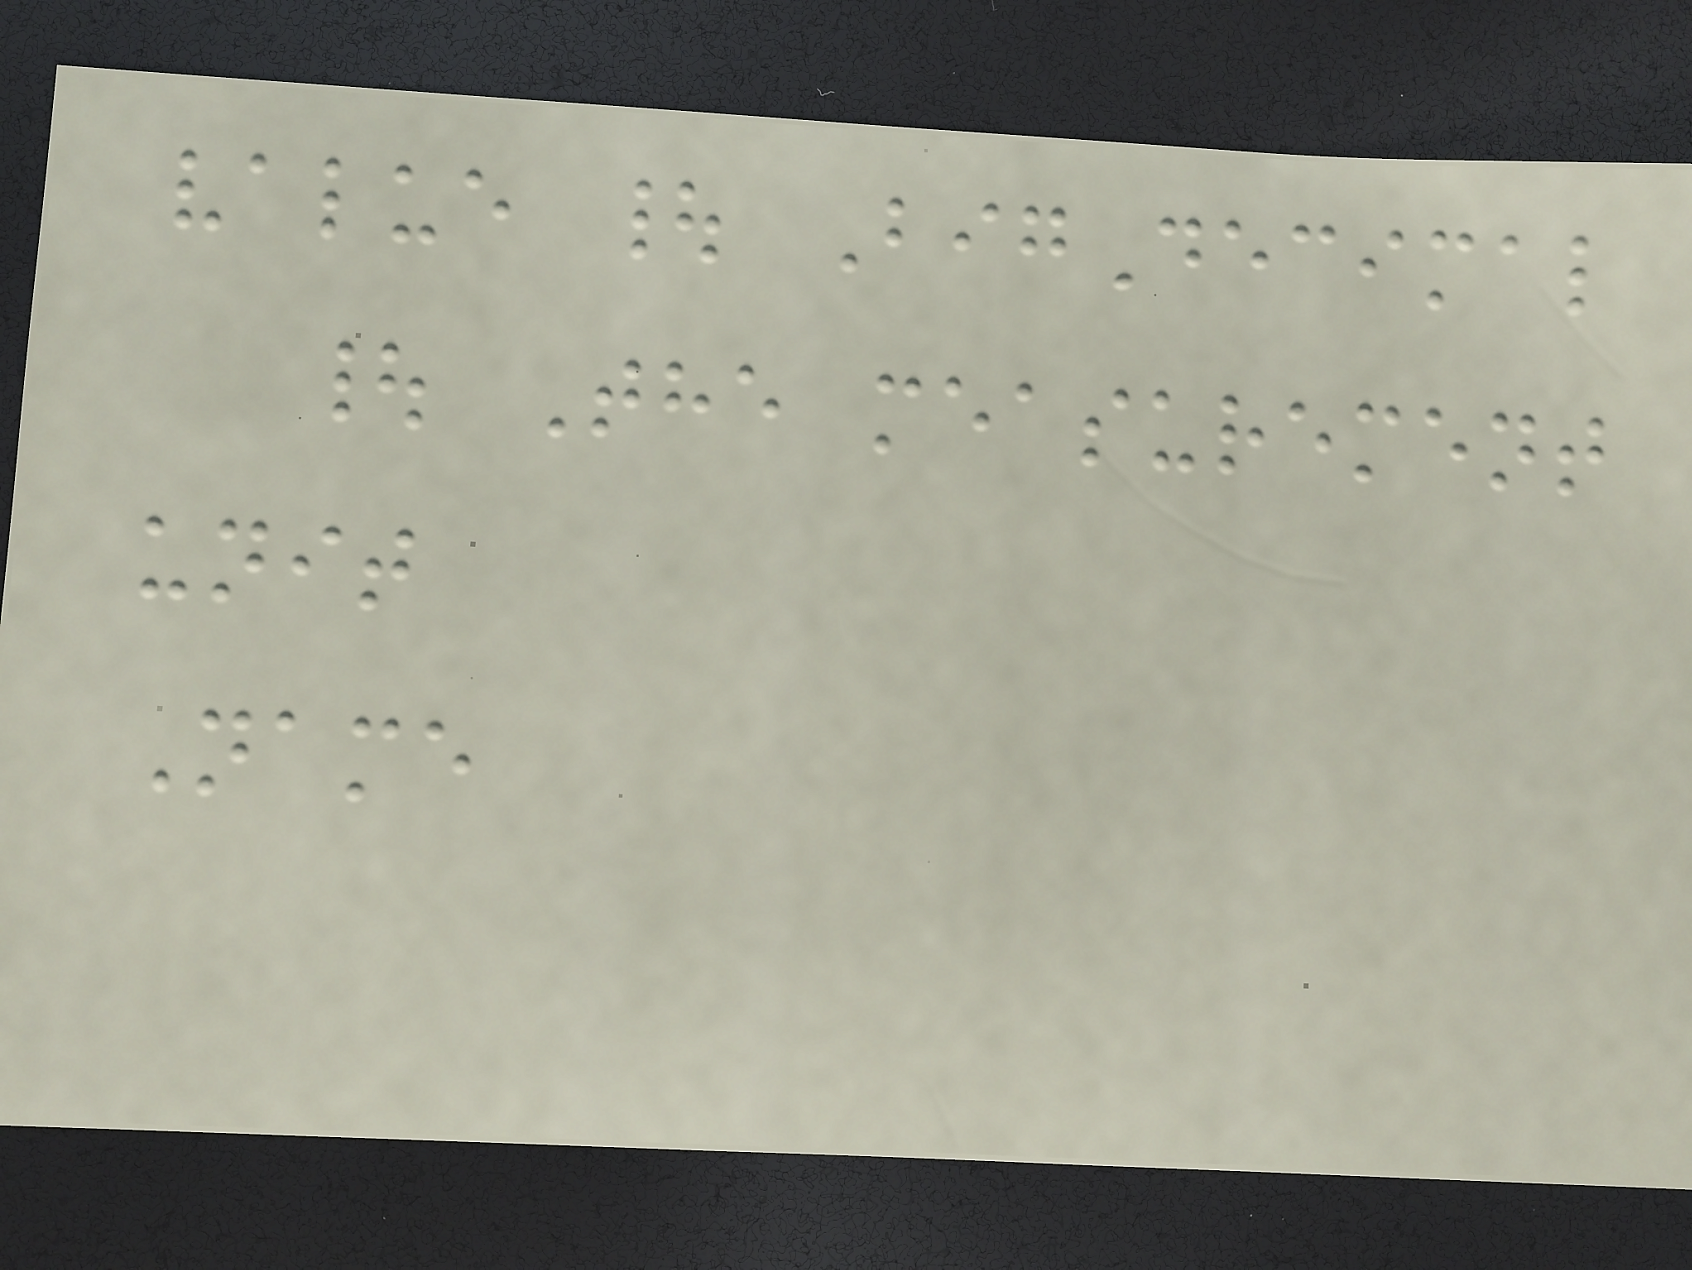value | BigDecimal
| The measurement
unit
Name
